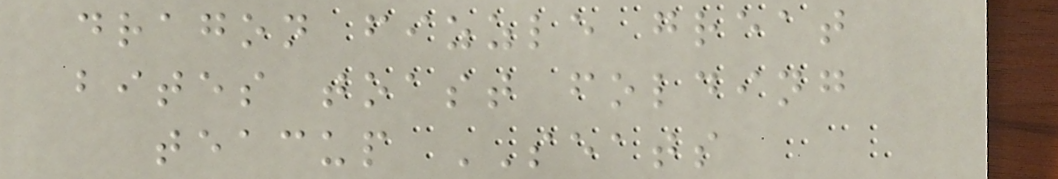dragon fizzle great
bites toast folding
teacup SEATS
